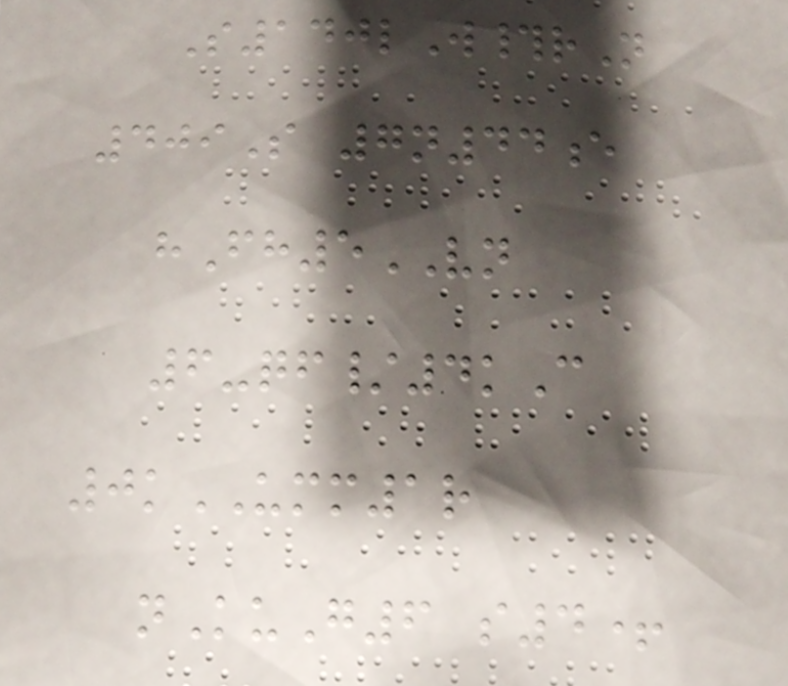S140lW#rN
409S 7n44e
hFh5VN
6-qf/4kC
0kUMM1r
nKuG6 s4+
